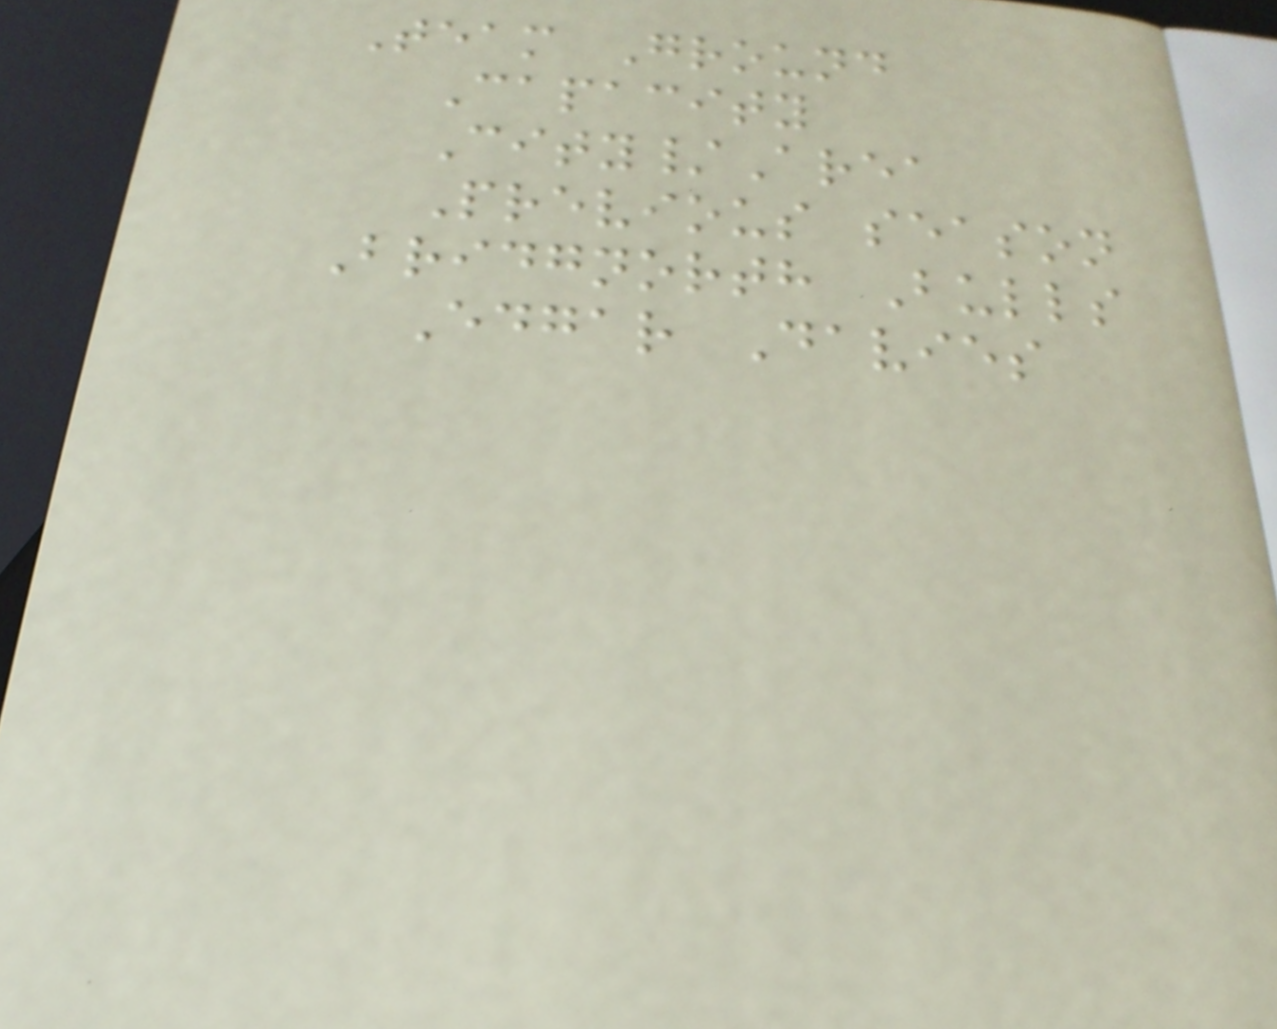Team Ground
Capacity
City/Area
Previous season
Bridgnorth Bulls
Edgar Davies
